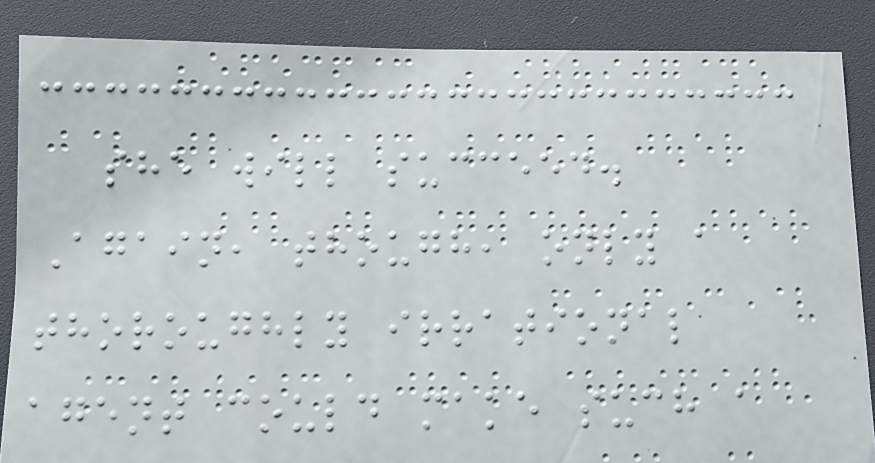she will succeed.
Again, though, only a
thoroughly irrational
agent could make such a
